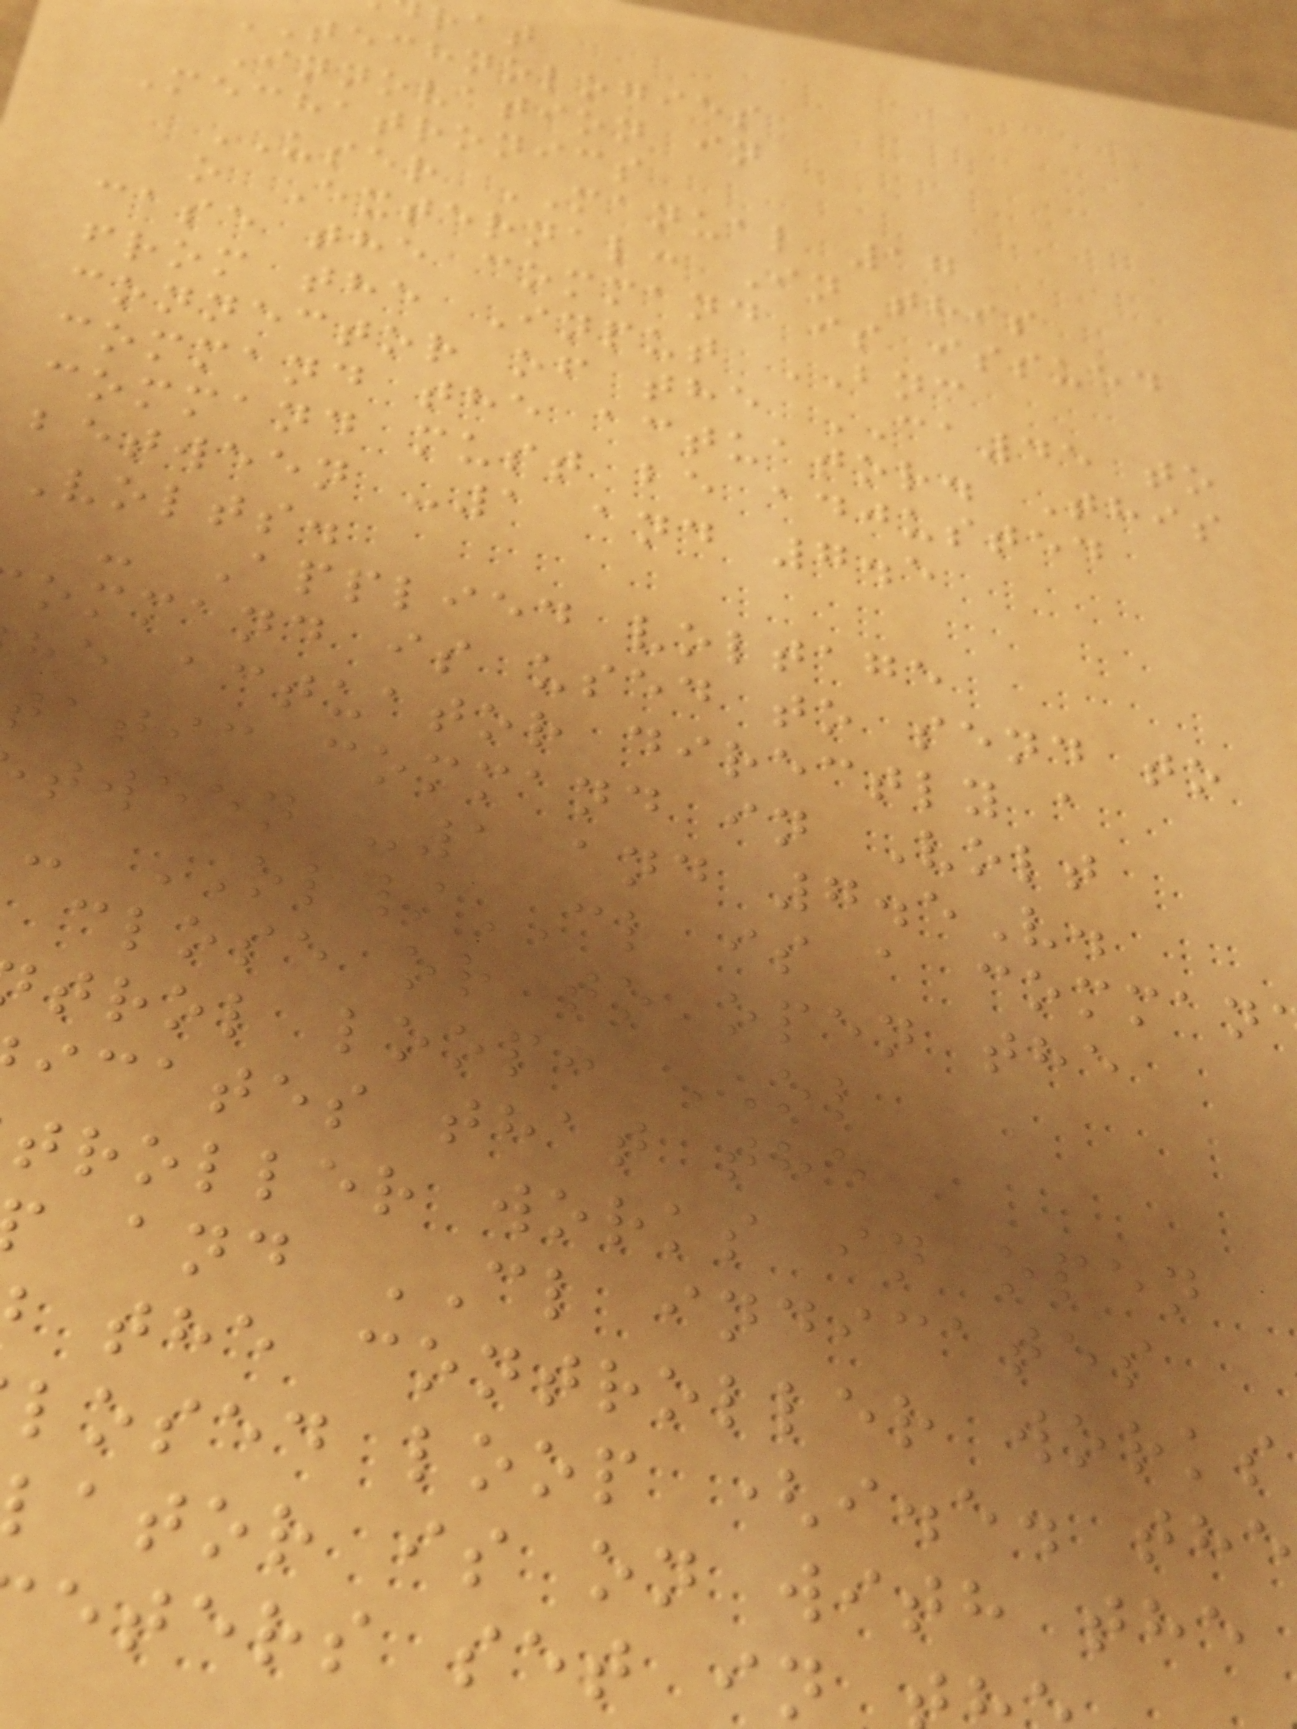technologies
Innovation in
Mechatronics
USER MANUAL 17
o External: In this
case the command is issued
from the Input BNC
connector of the CA45 to
command the actuator. This
command must be adjusted
between -1 and 7.5
Volts.
- Applied voltage
ommand is used to send to
he actuator directly a
tatic command in Volt
tween -1 and 7.5V.
- OL/CL is a comman
close or to open the
trol loop: OL
icates that the
troller works in open
and CL indicates
the controller works
losed loop (i.e. the
ator is on with the
eters set in
